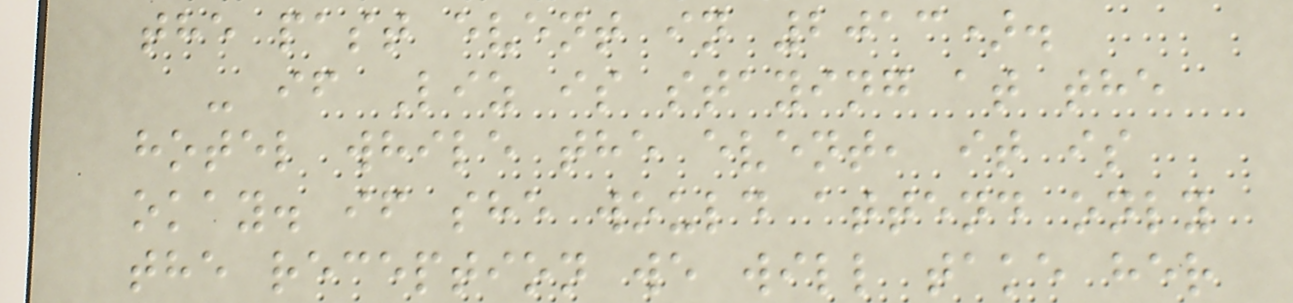the past event in 2013).
- if Liz is staying at the
hotel while the event, it is
okay. if she would attend only
the reception we will take her
